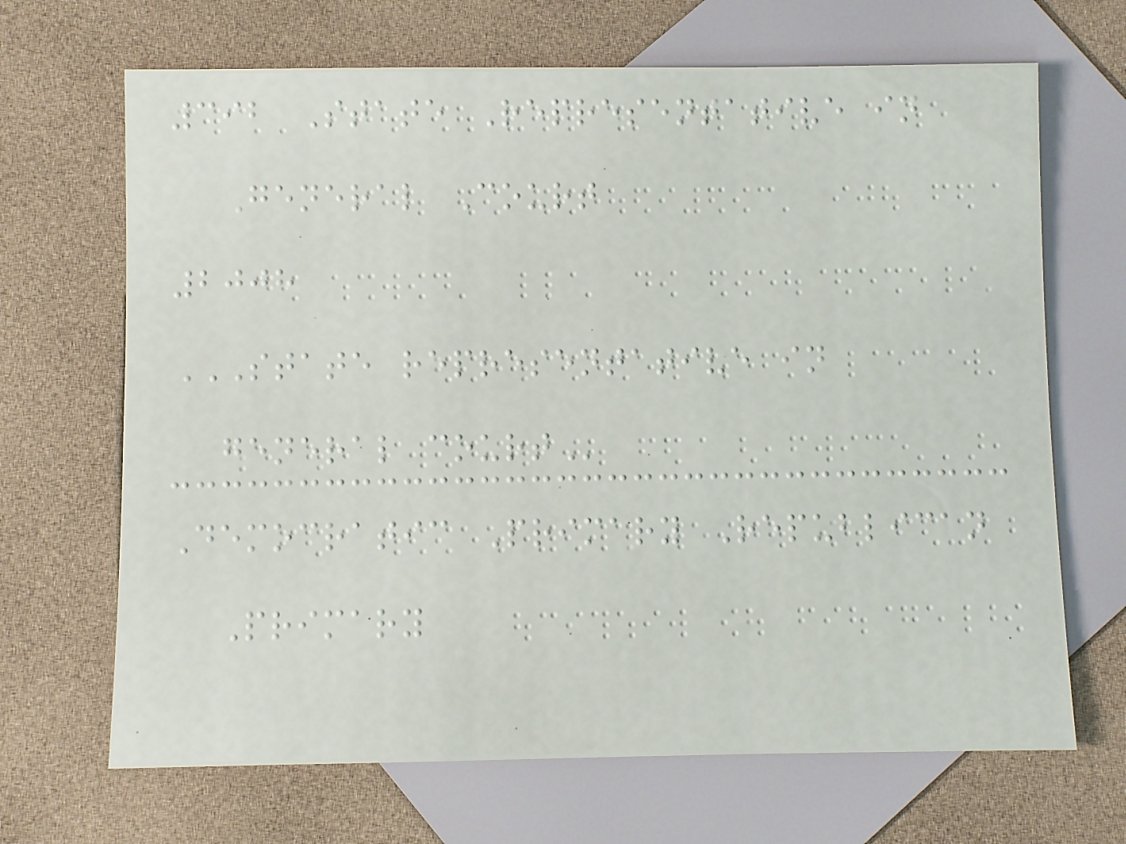392 State Representative in
General Court
2008
STATE REPRESENTATIVE IN
GENERAL COURT
Democratic Primary Republican
Primary
